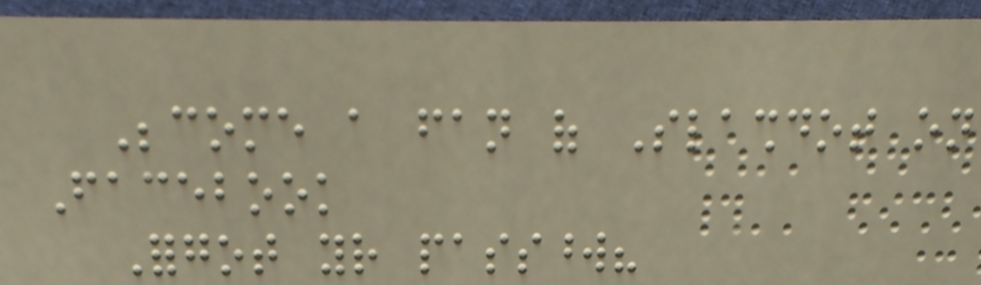Become a fan of Slashdot on
Facebook
Forgot your password?
